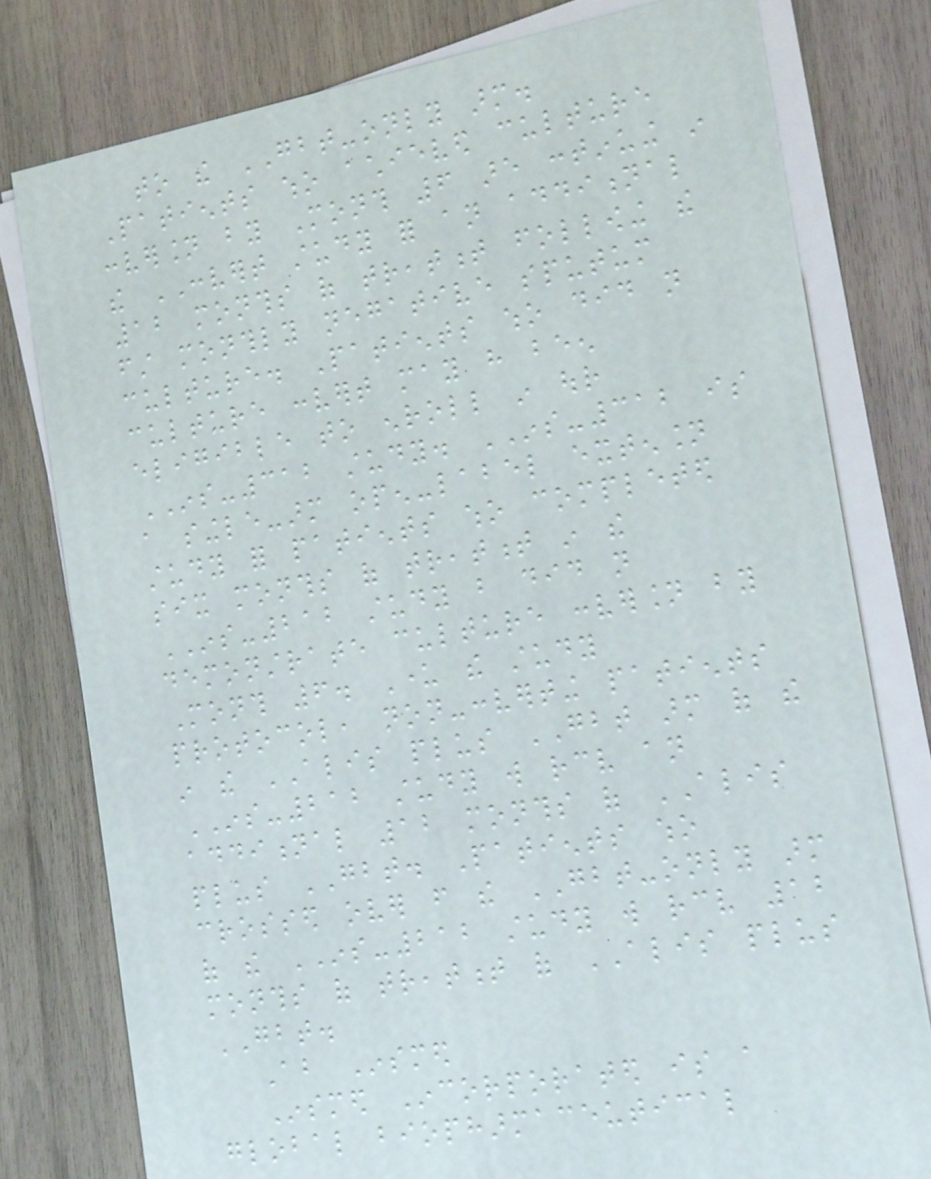to the GBT-only arm.
Patients who achieved culture
conversion by Month 6 are continuing in
the CONVERT study for an additional
12 months of treatment following the
first monthly negative sputum
culture. Patients who did not
culture convert may have been
eligible to enroll in our
INS-312 study. INS-312 is
a single-arm open-label extension
study for patients who completed
six months of treatment in the
INS-212 study but did not
demonstrate culture conversion by
Month 6. Under the study
protocol, non-converting patients
in the ALIS plus GBT arm of the
INS-212 study will receive an
additional 12 months of ALIS
plus GBT. Patients who
crossed over from the GBT-only arm
of the INS-212 study will receive 12
months of treatment of ALIS plus
GBT.
About Insmed
Insmed Incorporated is a
global biopharmaceutical
